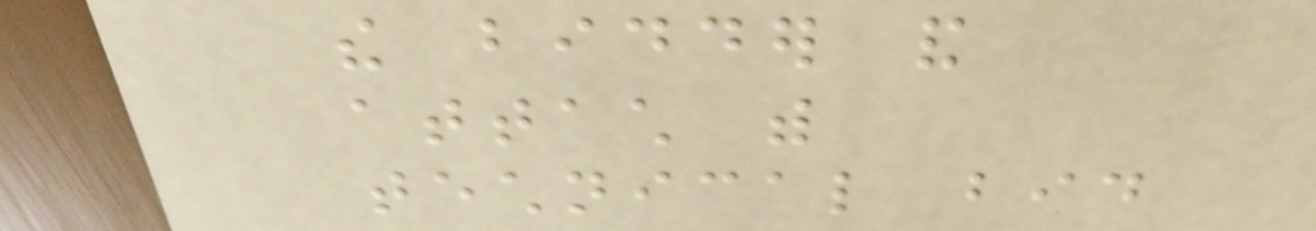the bidder and
attach with
technical bid
